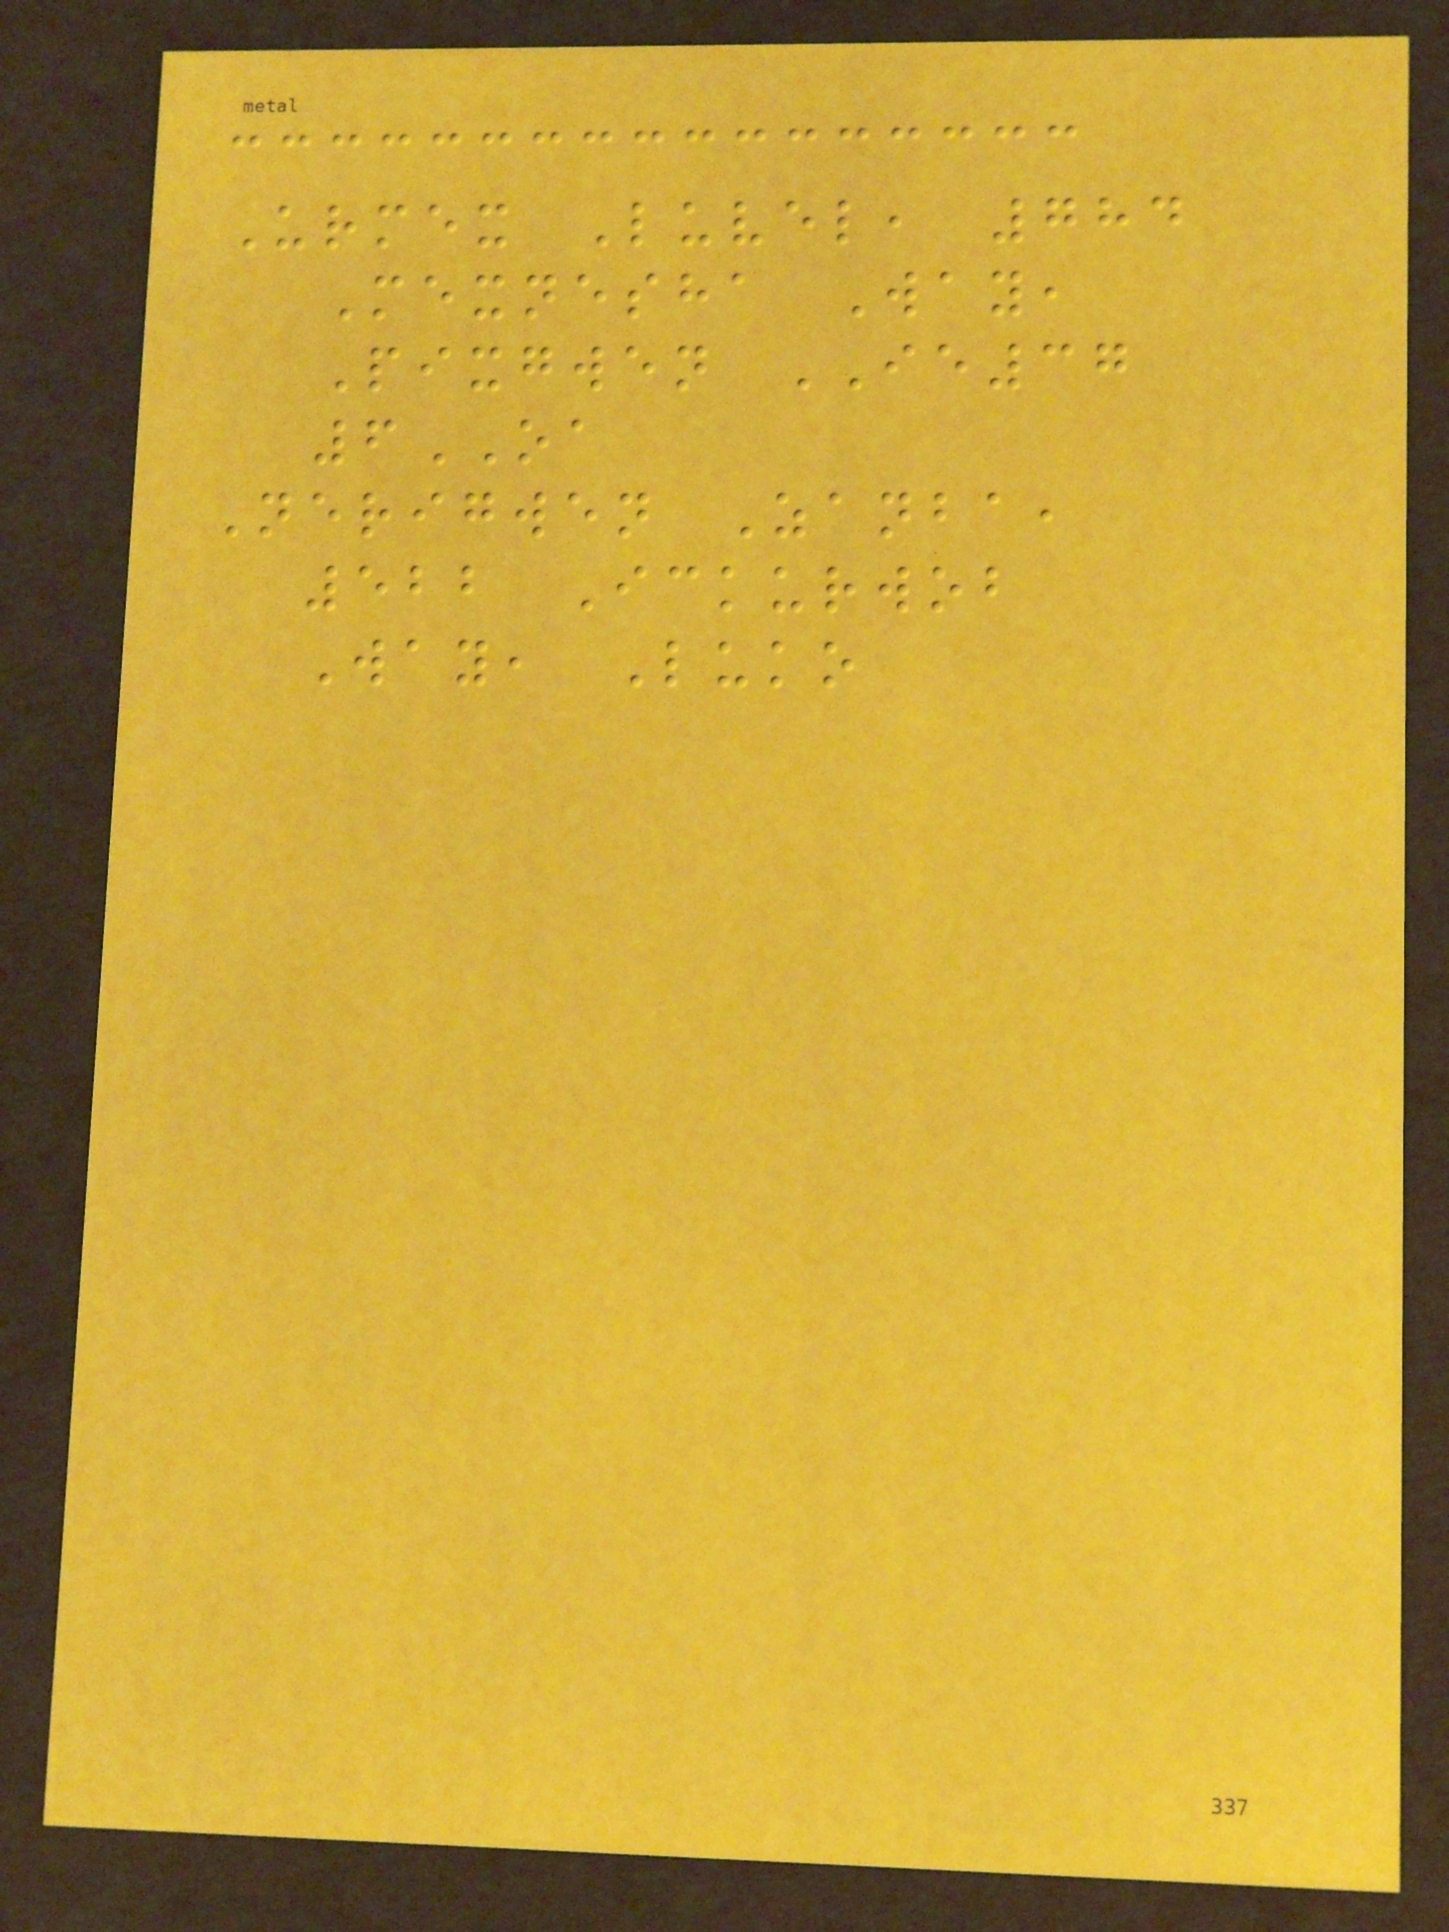Urmex Luvel, 784
Mexnesha Way,
Pixgwen IE37
6OA
Nerigwen Zanba,
522 Ickurwob
Way, Luko
